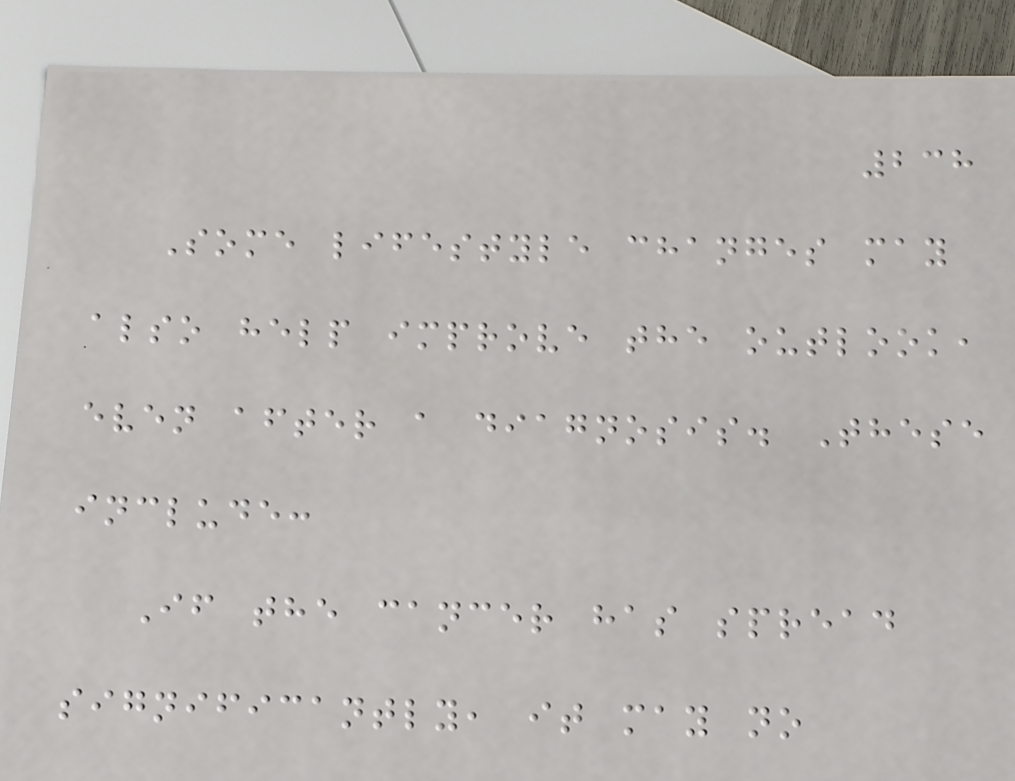238
Some lifestyle changes may
also help improve the outlook,
even after a diagnosis. These
include:
If the cancer has spread
significantly, it may no
